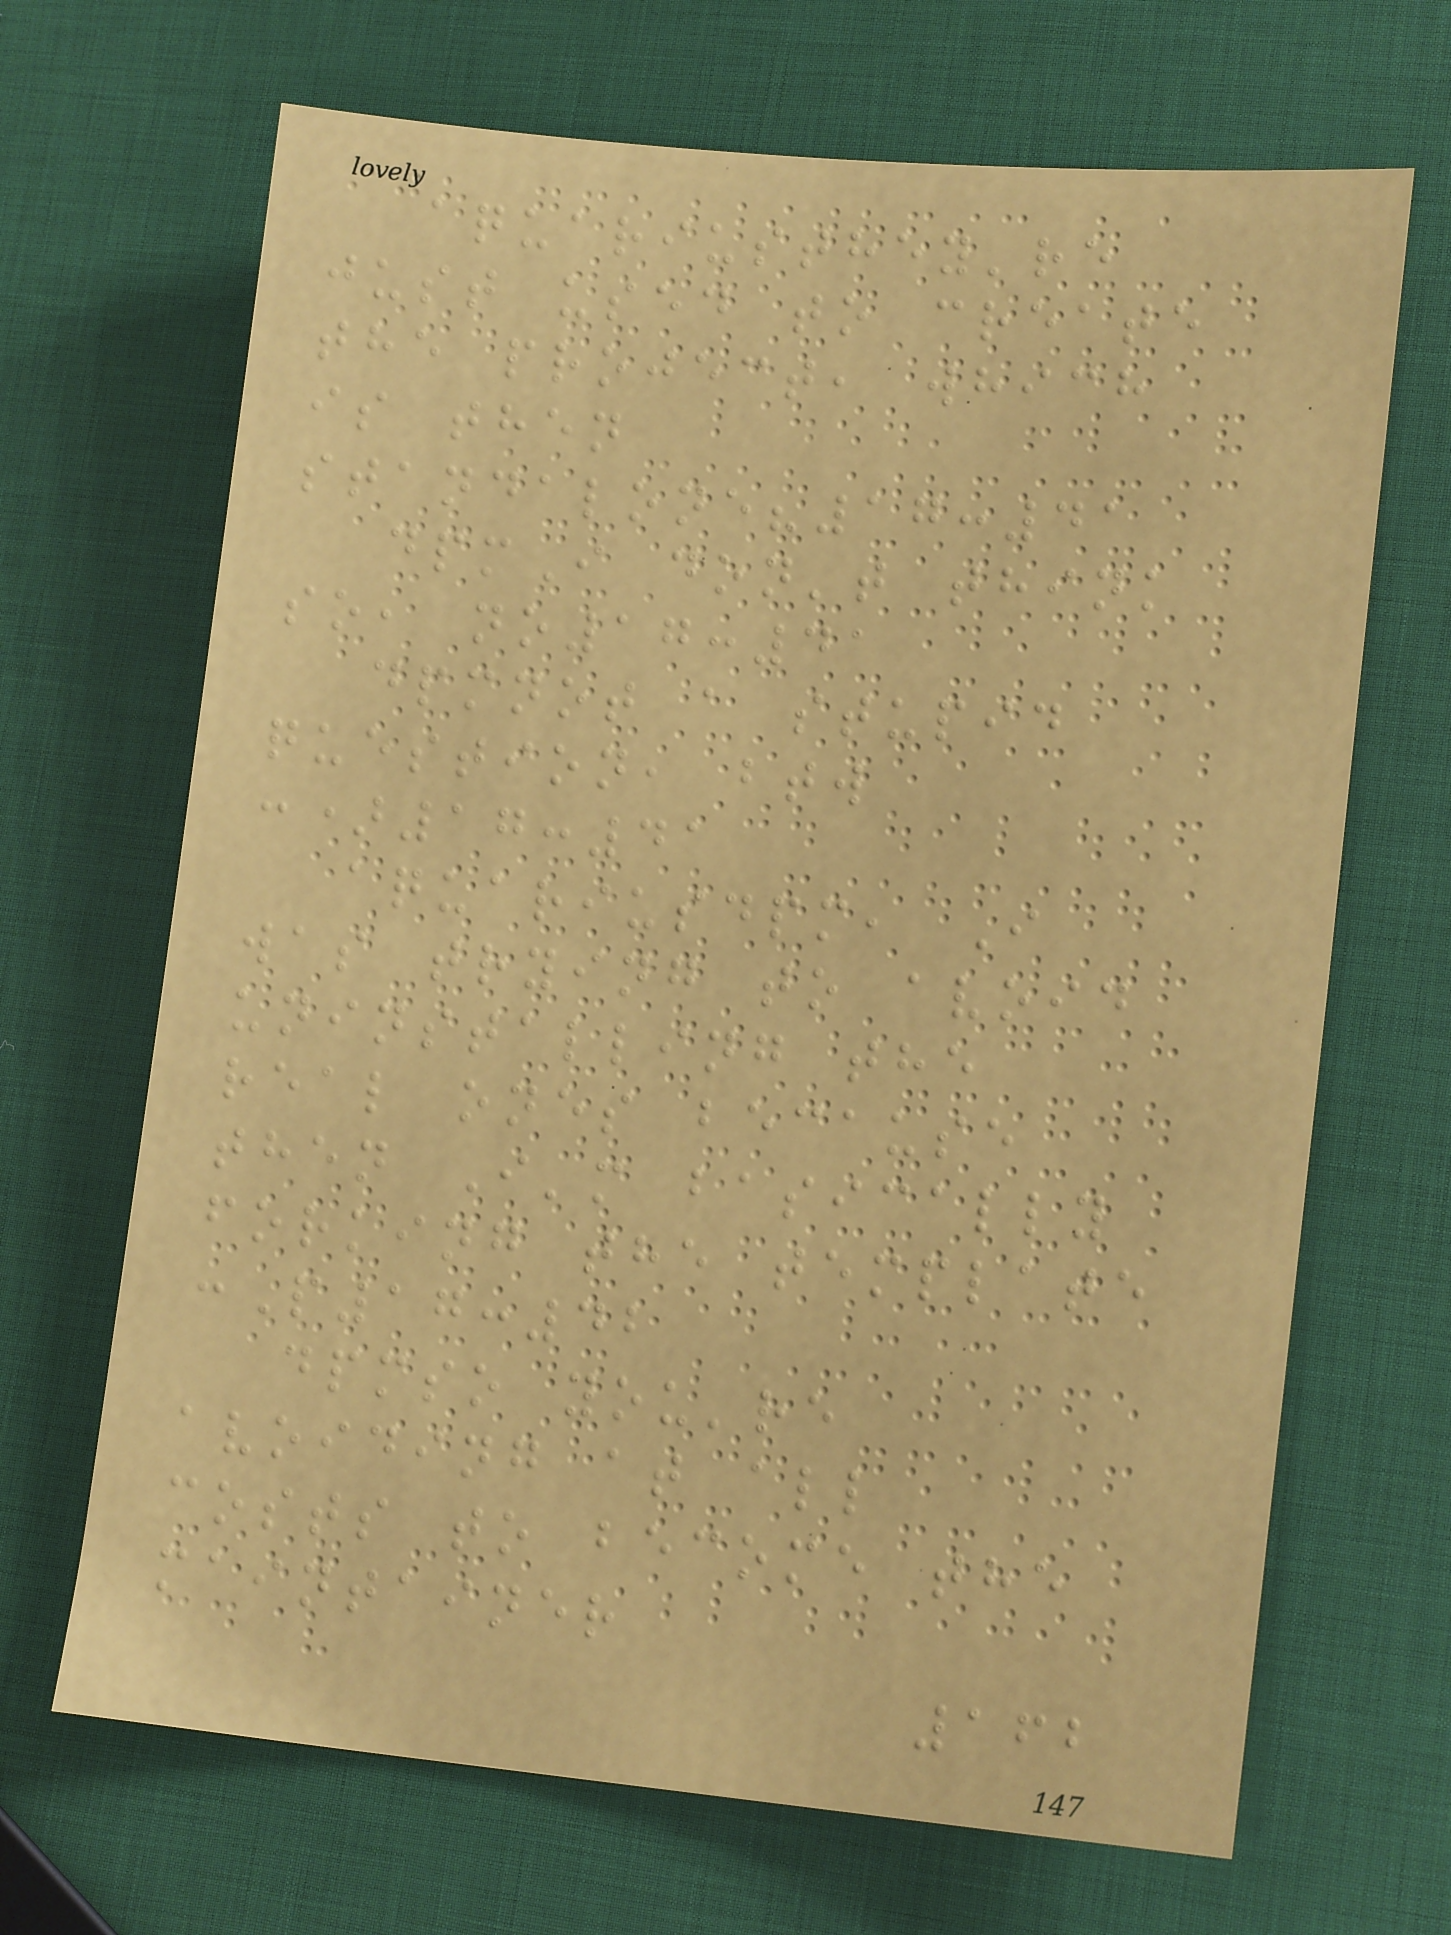aquariusthey're
just used to create
the project, which
is then
standalone?17:41
dpmI don't think
so, no17:41
dpmnot a stupid
question, btw
:)17:41
aquariusdpm, I
was trying to avoid
uninstalling the
real ones because
then I'm basically
forking the template
:P17:42
dpmso you're
avoiding at all
costs to become the
maintainer
162
